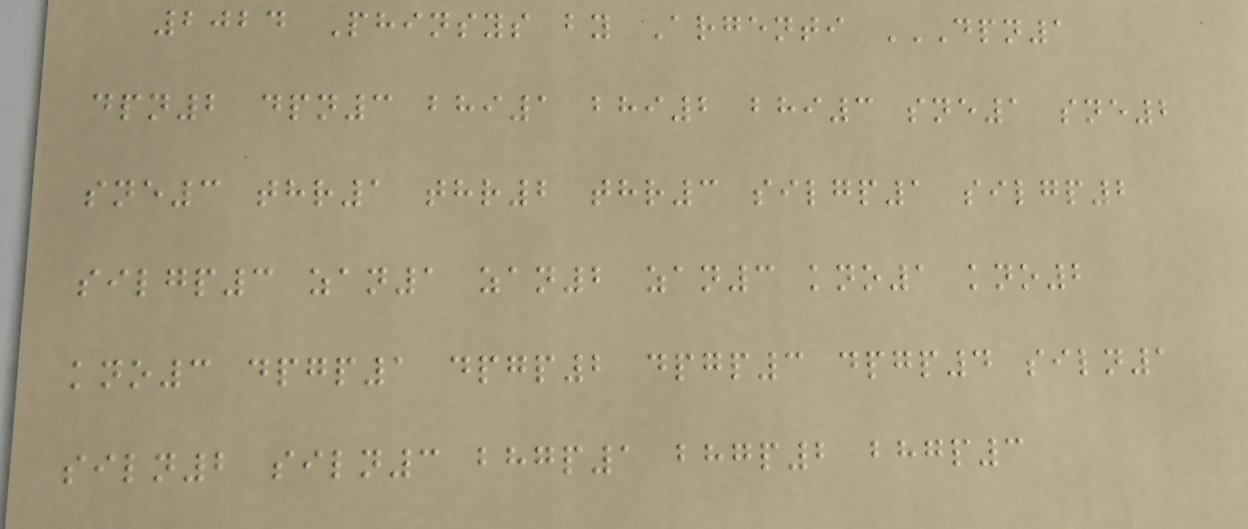2024 Phinsys by Argenti DPN1
DPN2 DPN3 BHI1 BHI2 BHI3 SNE1 SNE2
SNE3 THR1 THR2 THR3 SILGP1 SILGP2
SILGP3 ZAN1 ZAN2 ZAN3 KNO1 KNO2
KNO3 DPGP1 DPGP2 DPGP3 DPGP4 SILN1
SILN2 SILN3 BHGP1 BHGP2 BHGP3
